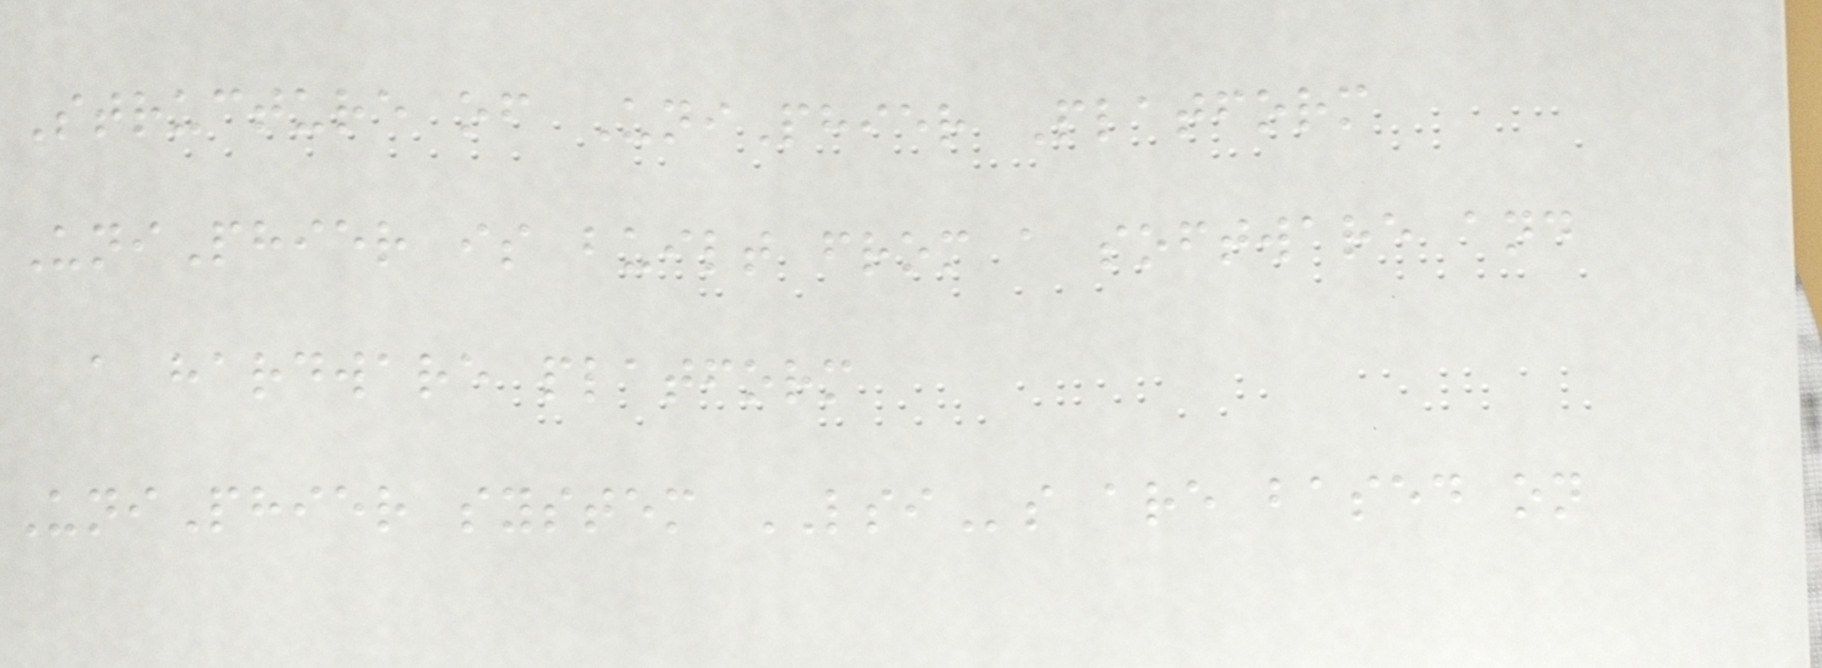Structure of UniPhier Platform
UniPhier is built from a software and
a hardware platform
UniPhier system LSIs are based on
